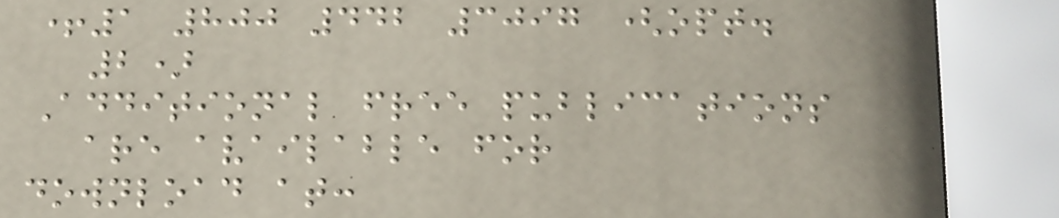+1 800 442 3097 (opt.
2)
Additional free publications
are available for
download at:
